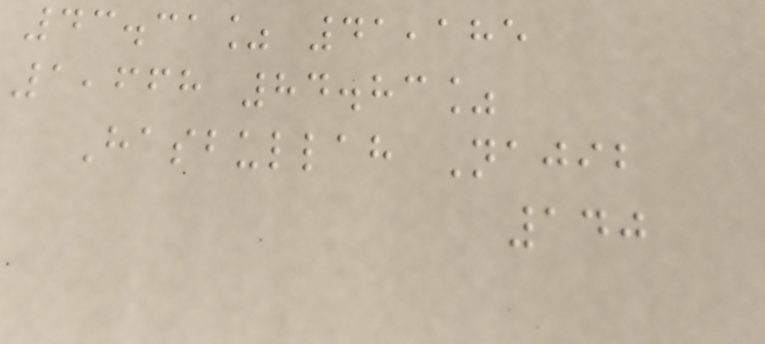43.31% 41,185
1,668 84.83%
Hasbullah Najib
140
